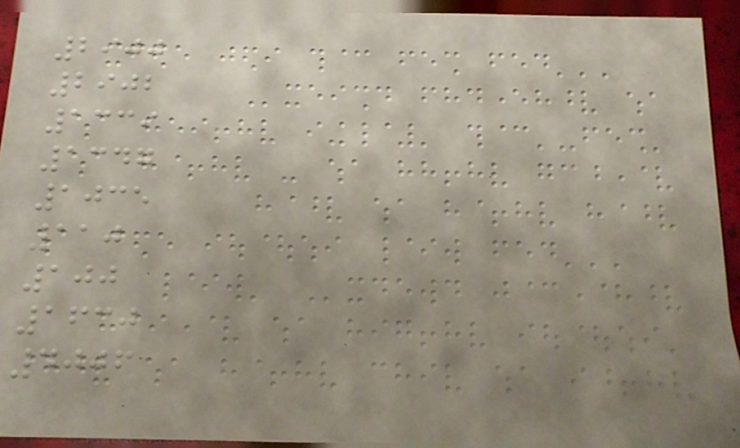2900
2902
1339
1347
1035
110
100
1630
4006
